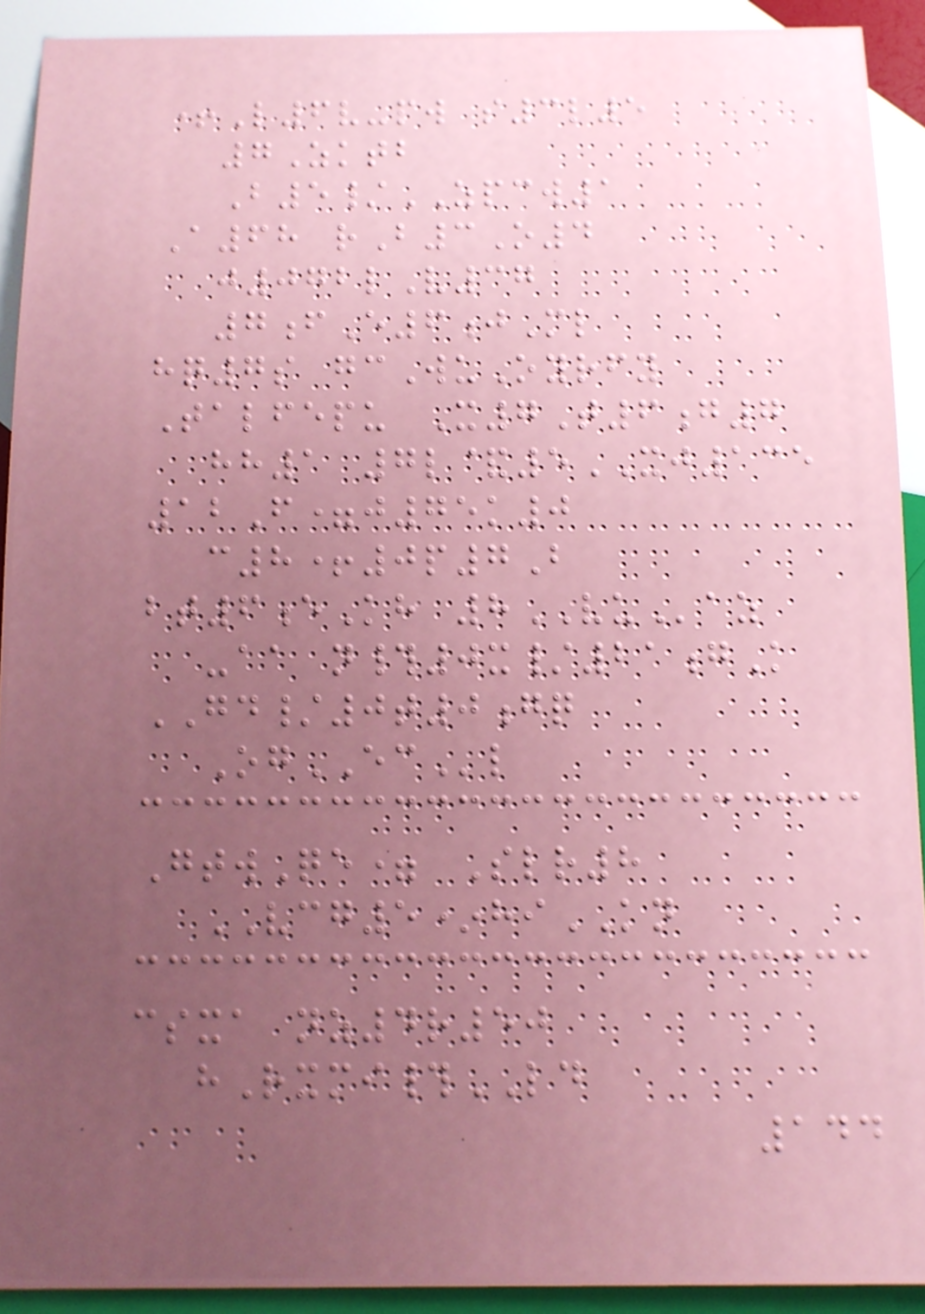+L6v-pw s3l5
7Zktb
B5/ZPCW1
A68 rB3O4
j072lV37
7fE6jMl
hq7s gcWuOyrfy
Talfepu X7T6g7
hh1 7l&5XJ135
12F=j75k0
c8+0p7B
bt6eKh 8VUaz
-aa n#0x/21gK
GD/0t0gq
OgECl
GtwQe= Slr8
VCG5*hiKN
csxa nz4r50
hRxmi#LD
144
